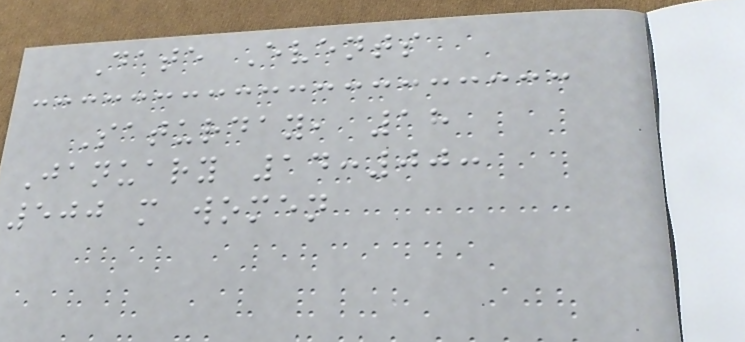Date Events
Saturday, 18
January 14:00:
500 m women
